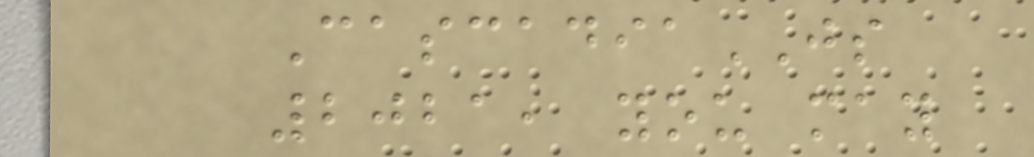CascadiaJS
2021, you may
